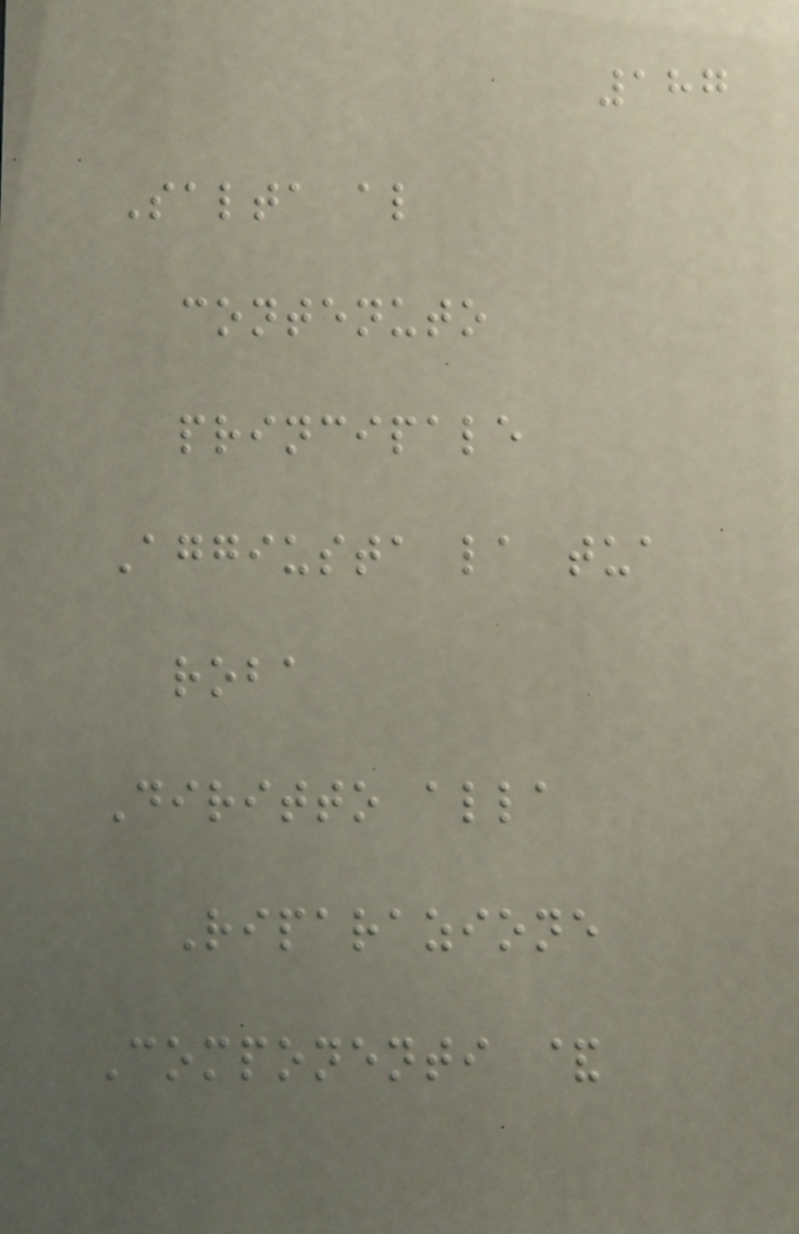187
Salta al
contenuto
principale
Aggiusta la tua
roba
Diritto alla
Riparazione
Componenti &
